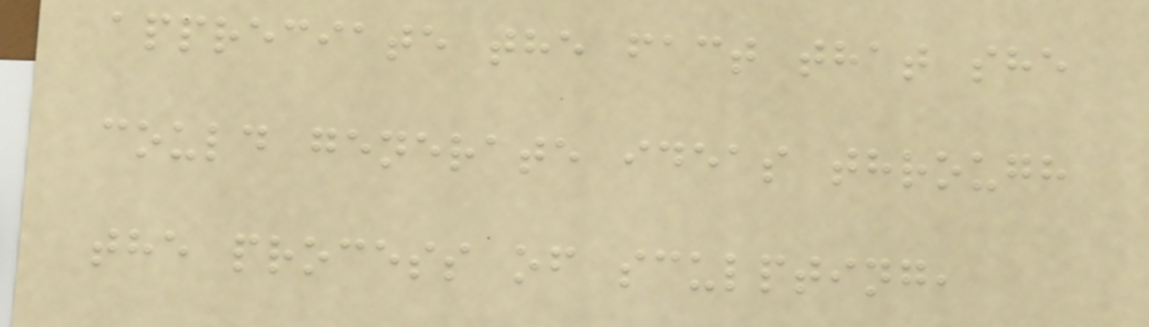appreciate the fact that she
could generate ideas through
the process of sculpting,
